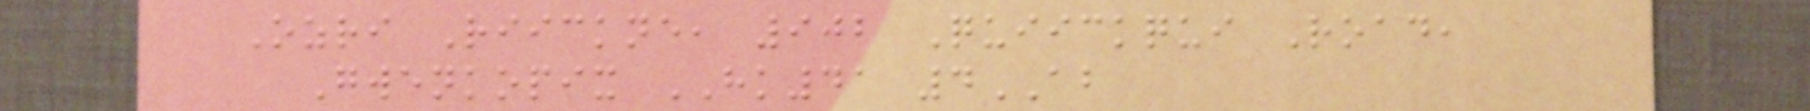Ozri Riickne, 902 Quiickqui Road,
Gwenkopix HK41 4AB
